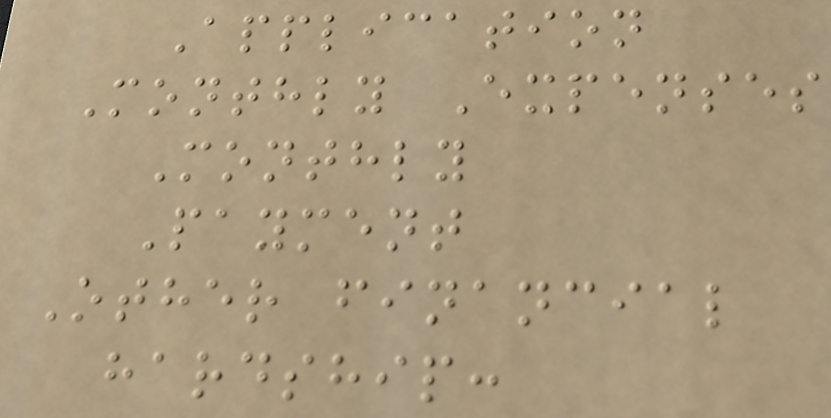Application
Monthly Expenses
Monthly
Payment
Other financial
hardship:
